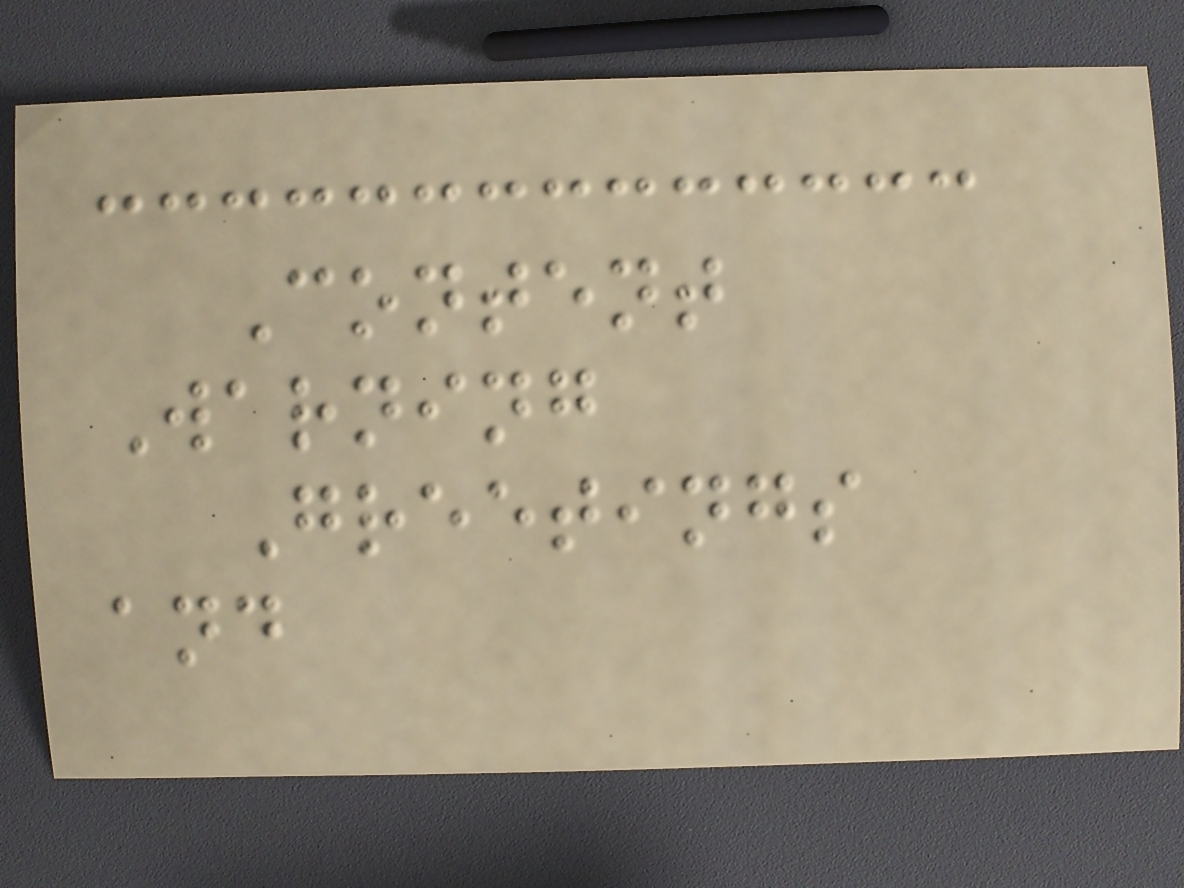Content
Warning
Greetings
and
